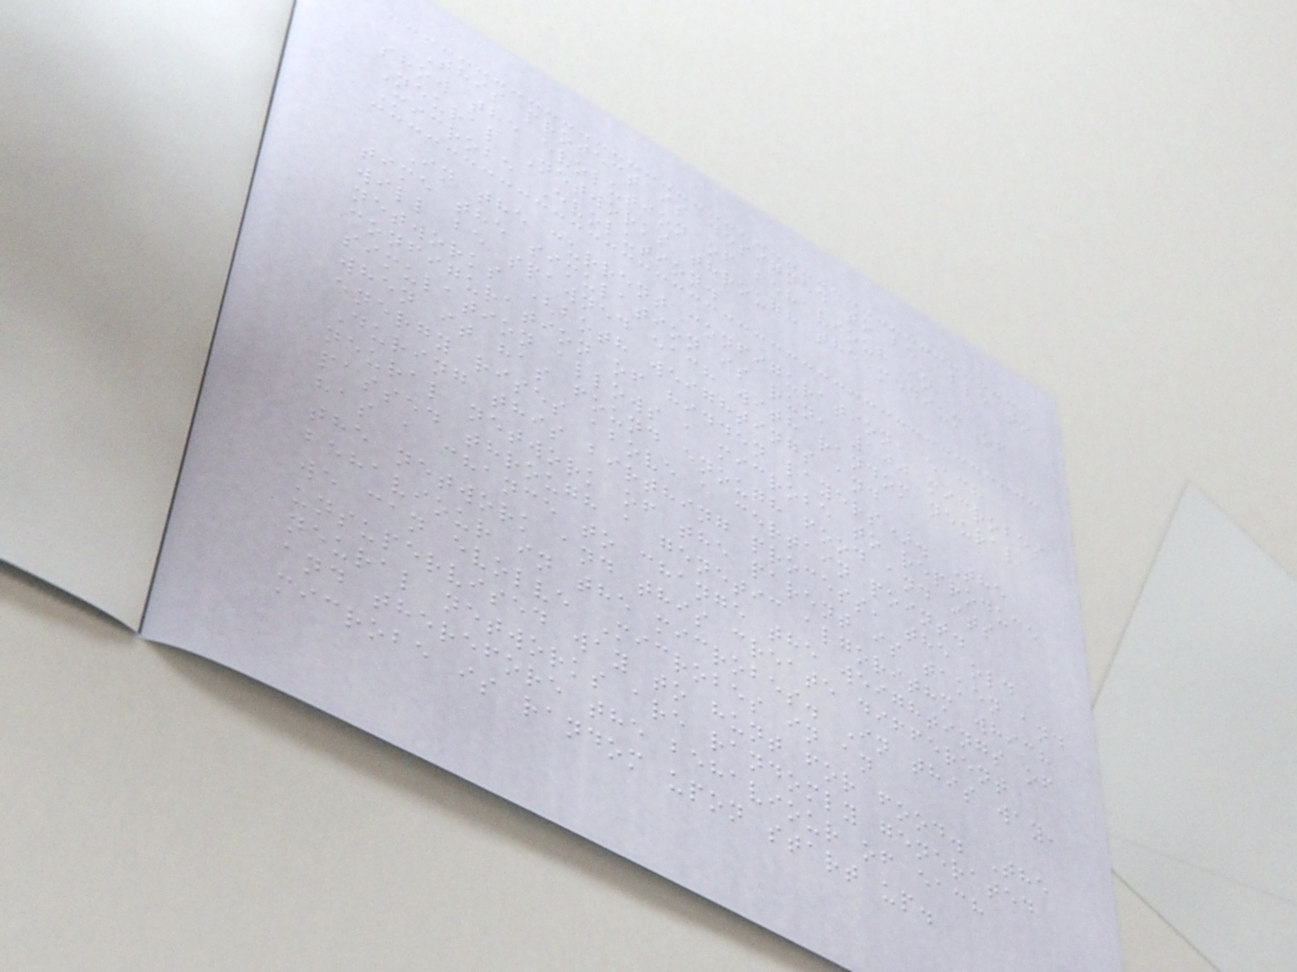This project is designed to be able to
show the evolution of behaviour in
Neural Networks through the medium of
Microbe Evolution.
In the current configuration, each
time the simulation is run, 100 microbes
will be spawned each with random neural
networks (both weightings and
configuration of hidden layers). The
simulation allows a microbe to reproduce
when it has found enough food and its
energy rises above a certain point.
During this birthing process, the old
neural network of the parent is taken and
passed through a genetic algorithm which
has a chance to change the weightings of
the network and this create different
behaviour in the microbes. In this way,
we can evolve Microbes in an
unsupervised way to hunt for food. The
neural networks are randomly generated
and therefore the behaviour of each
microbe is random upon start up.
